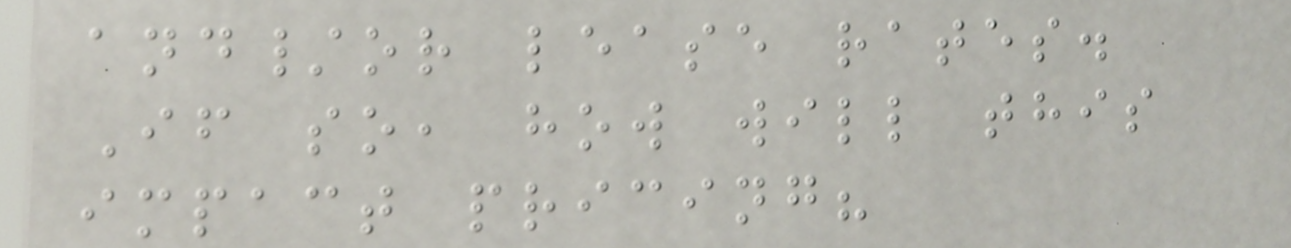and/or lease rates.
If so, how will this
impact pricing?
